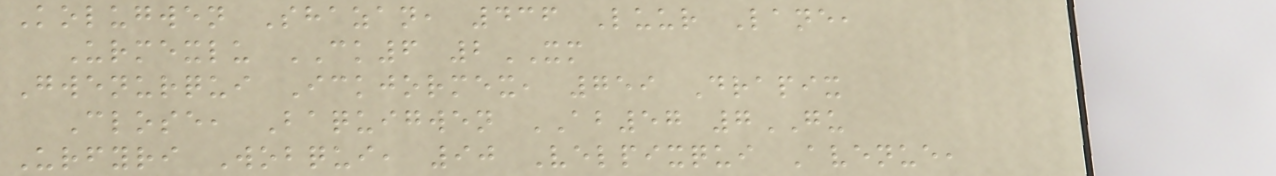Kolugwen Shazan, 436 Luur Lane,
Urmexlu CK6 2XM
Gwenurqui Ickjormex, 759 Drapix
Close, Baquigwen AB57 7GU
Urfyri Wobqui, 90 Velpixqui Avenue,
